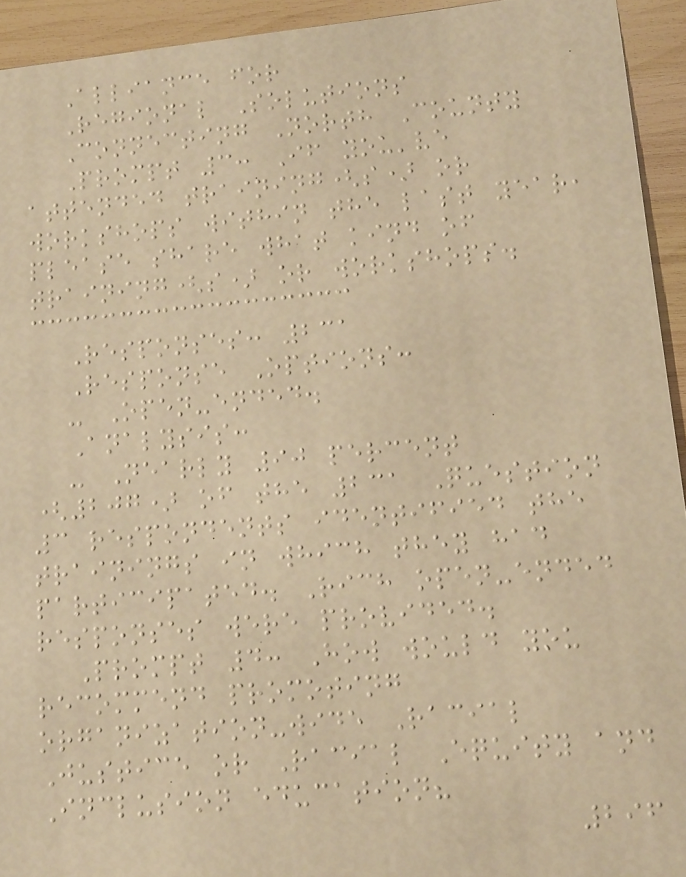Alliance for
Regional Solutions
Connecting North County
Prompt 3: If you've
attended training(s) or
workshops within the last year,
please share what kind of
training(s) or workshops.
Responses: 231
Response Options:
- Open-ended.
Analysis:
- Nearly 90 percent
(207) of the 231 Question
3 respondents identified the
trainings in which they had
participated. Rich open-ended
responses were provided.
Prompt 4: How would you
recommend promoting
organization-wide Racial
Justice or Racial Equity and
Inclusion education?
296
